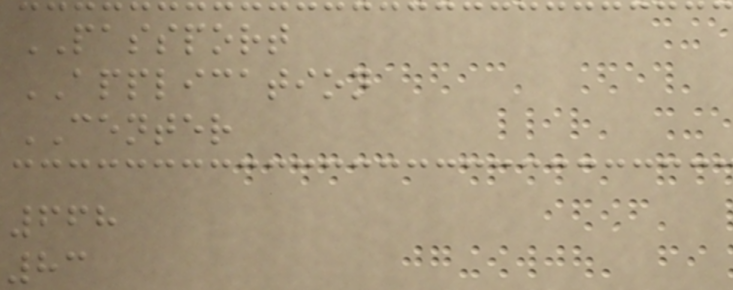PASSPORT
APPLICATION
CENTER
668
83
